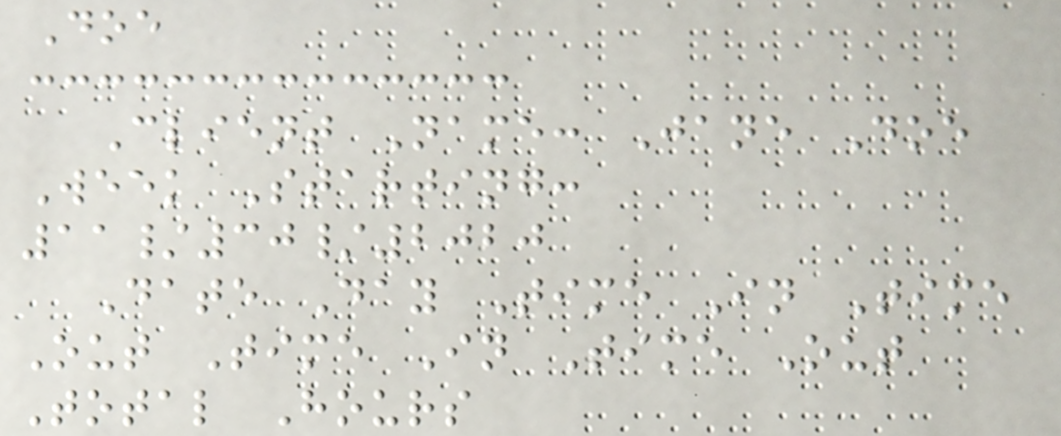Doe
Client Name: Jane Doe
Week Starting:
11/30/2020
Date Day Time In Time
Out Time In Time Out
Total Hours
